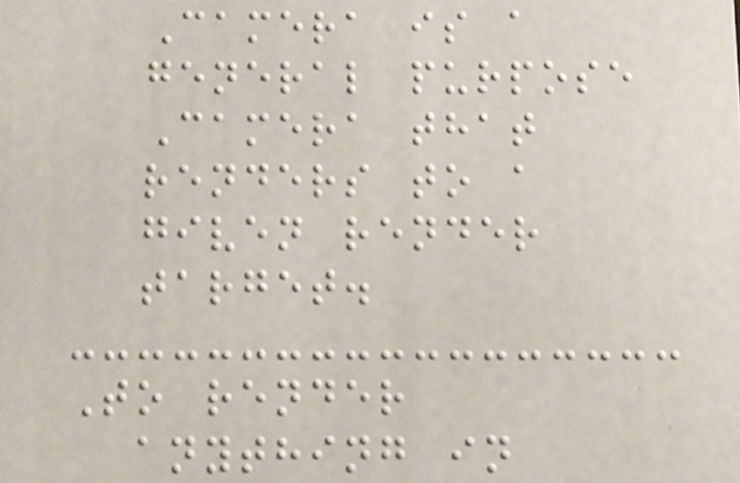Camera is a
general purpose
Camera that
renders to a
given render
target.
To render
anything in
